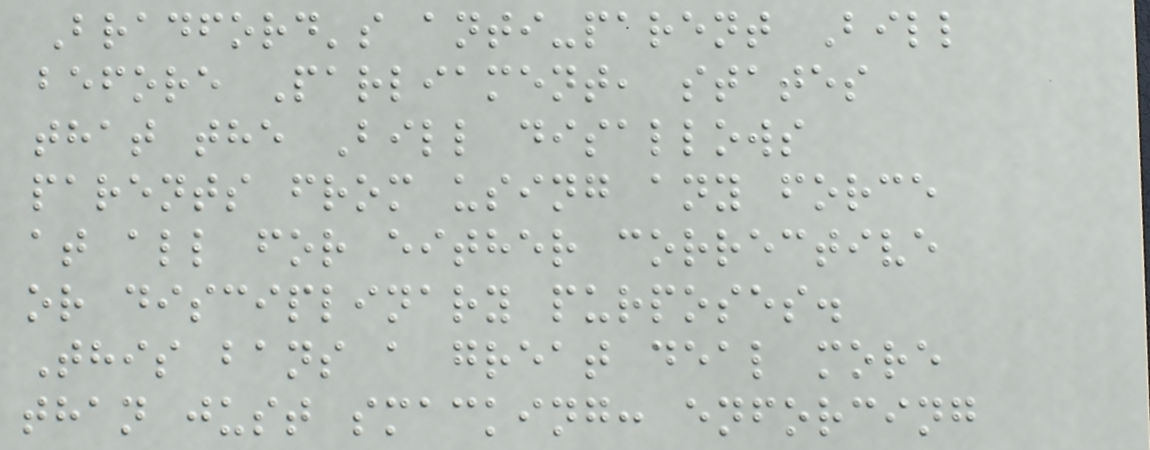Bradford's anti-parent Bill
before Parliament, states
that the Bill disallows
parents from using any force
at all for either corrective
or disciplinary purposes.
This bans a great deal more
than just smacking: enforcing
